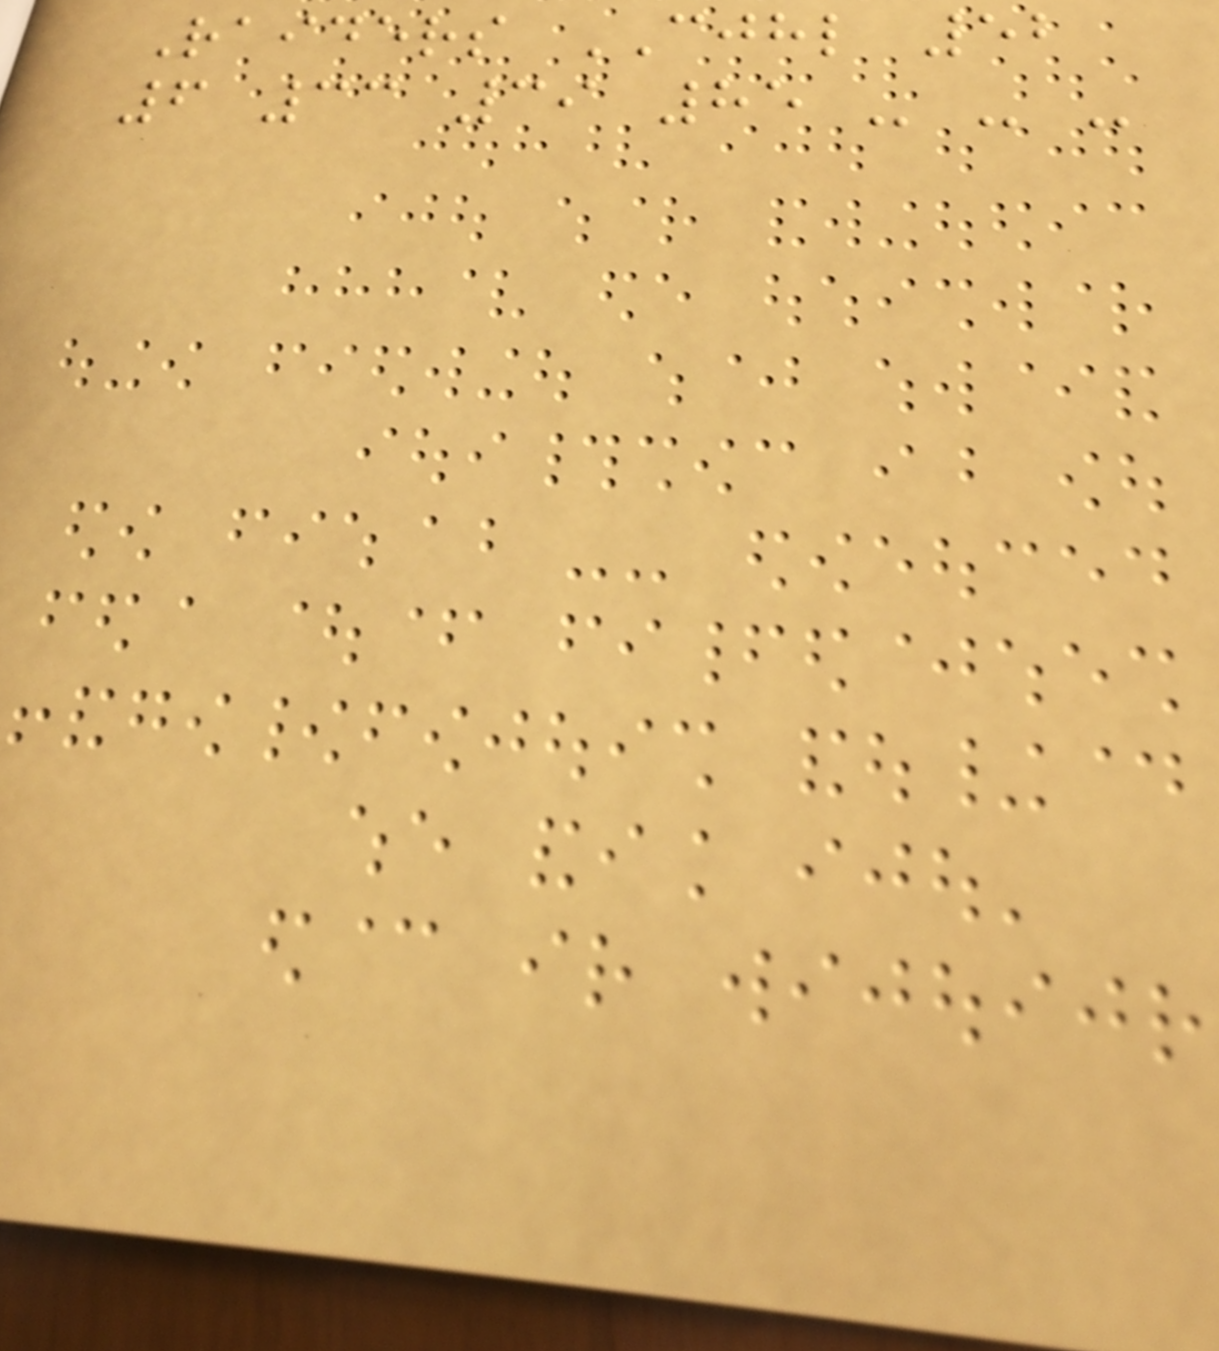Raiders CJHL 52
6 33 39 85 - - -
